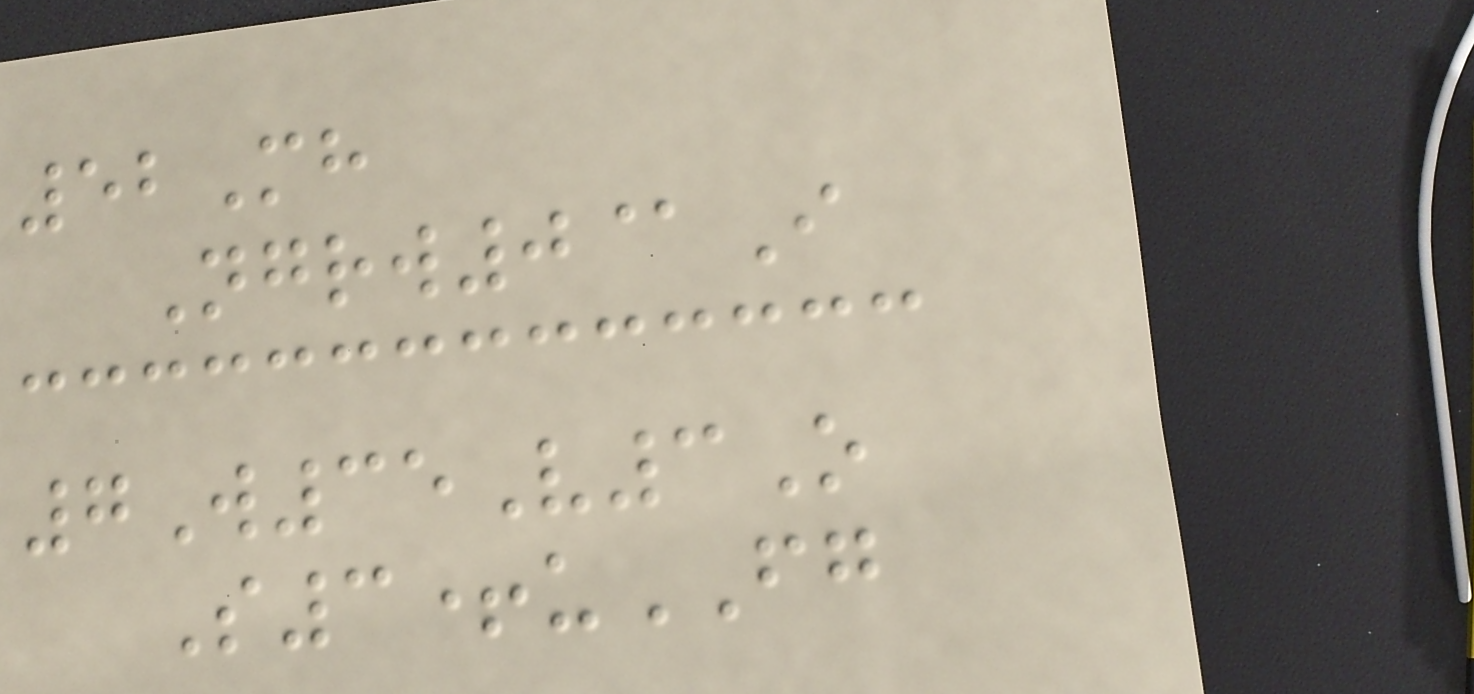52Mh
Ngrw0@I
7W35V3O
S3+uFG
